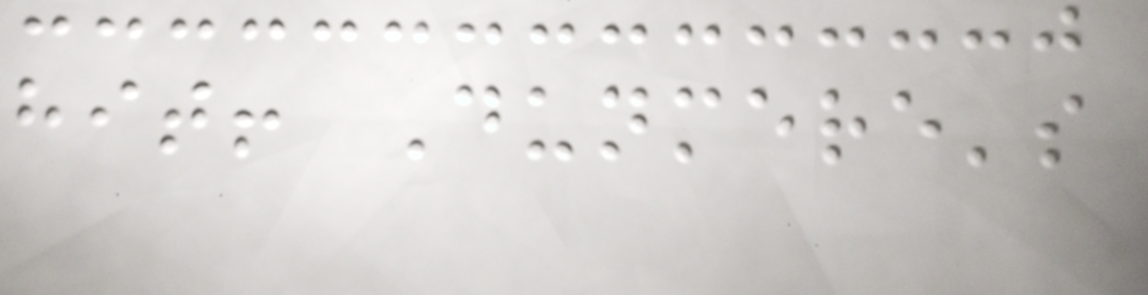hit! Dunmere's
